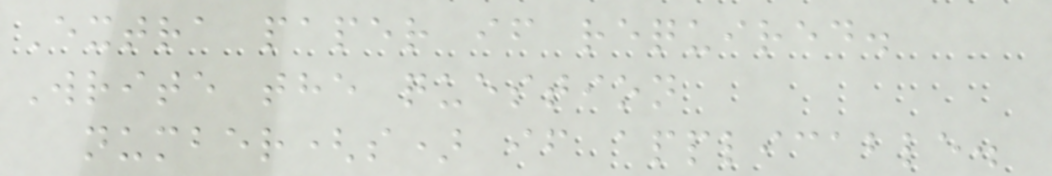Extra paper if required.
Write the question
number(s) if applicable.
